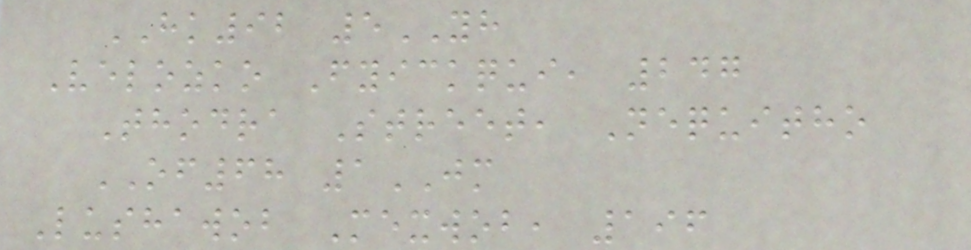HK92 5YH
Velozko Fyickqui, 247
Thodra Street, Nequitho
OF68 1JM
Lushawob Mexwob, 196
